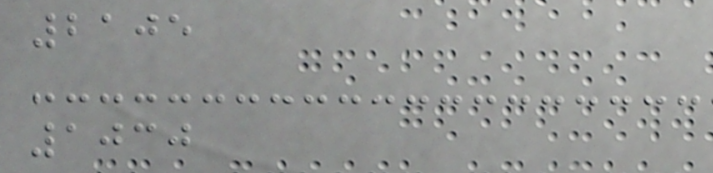2105
1030
